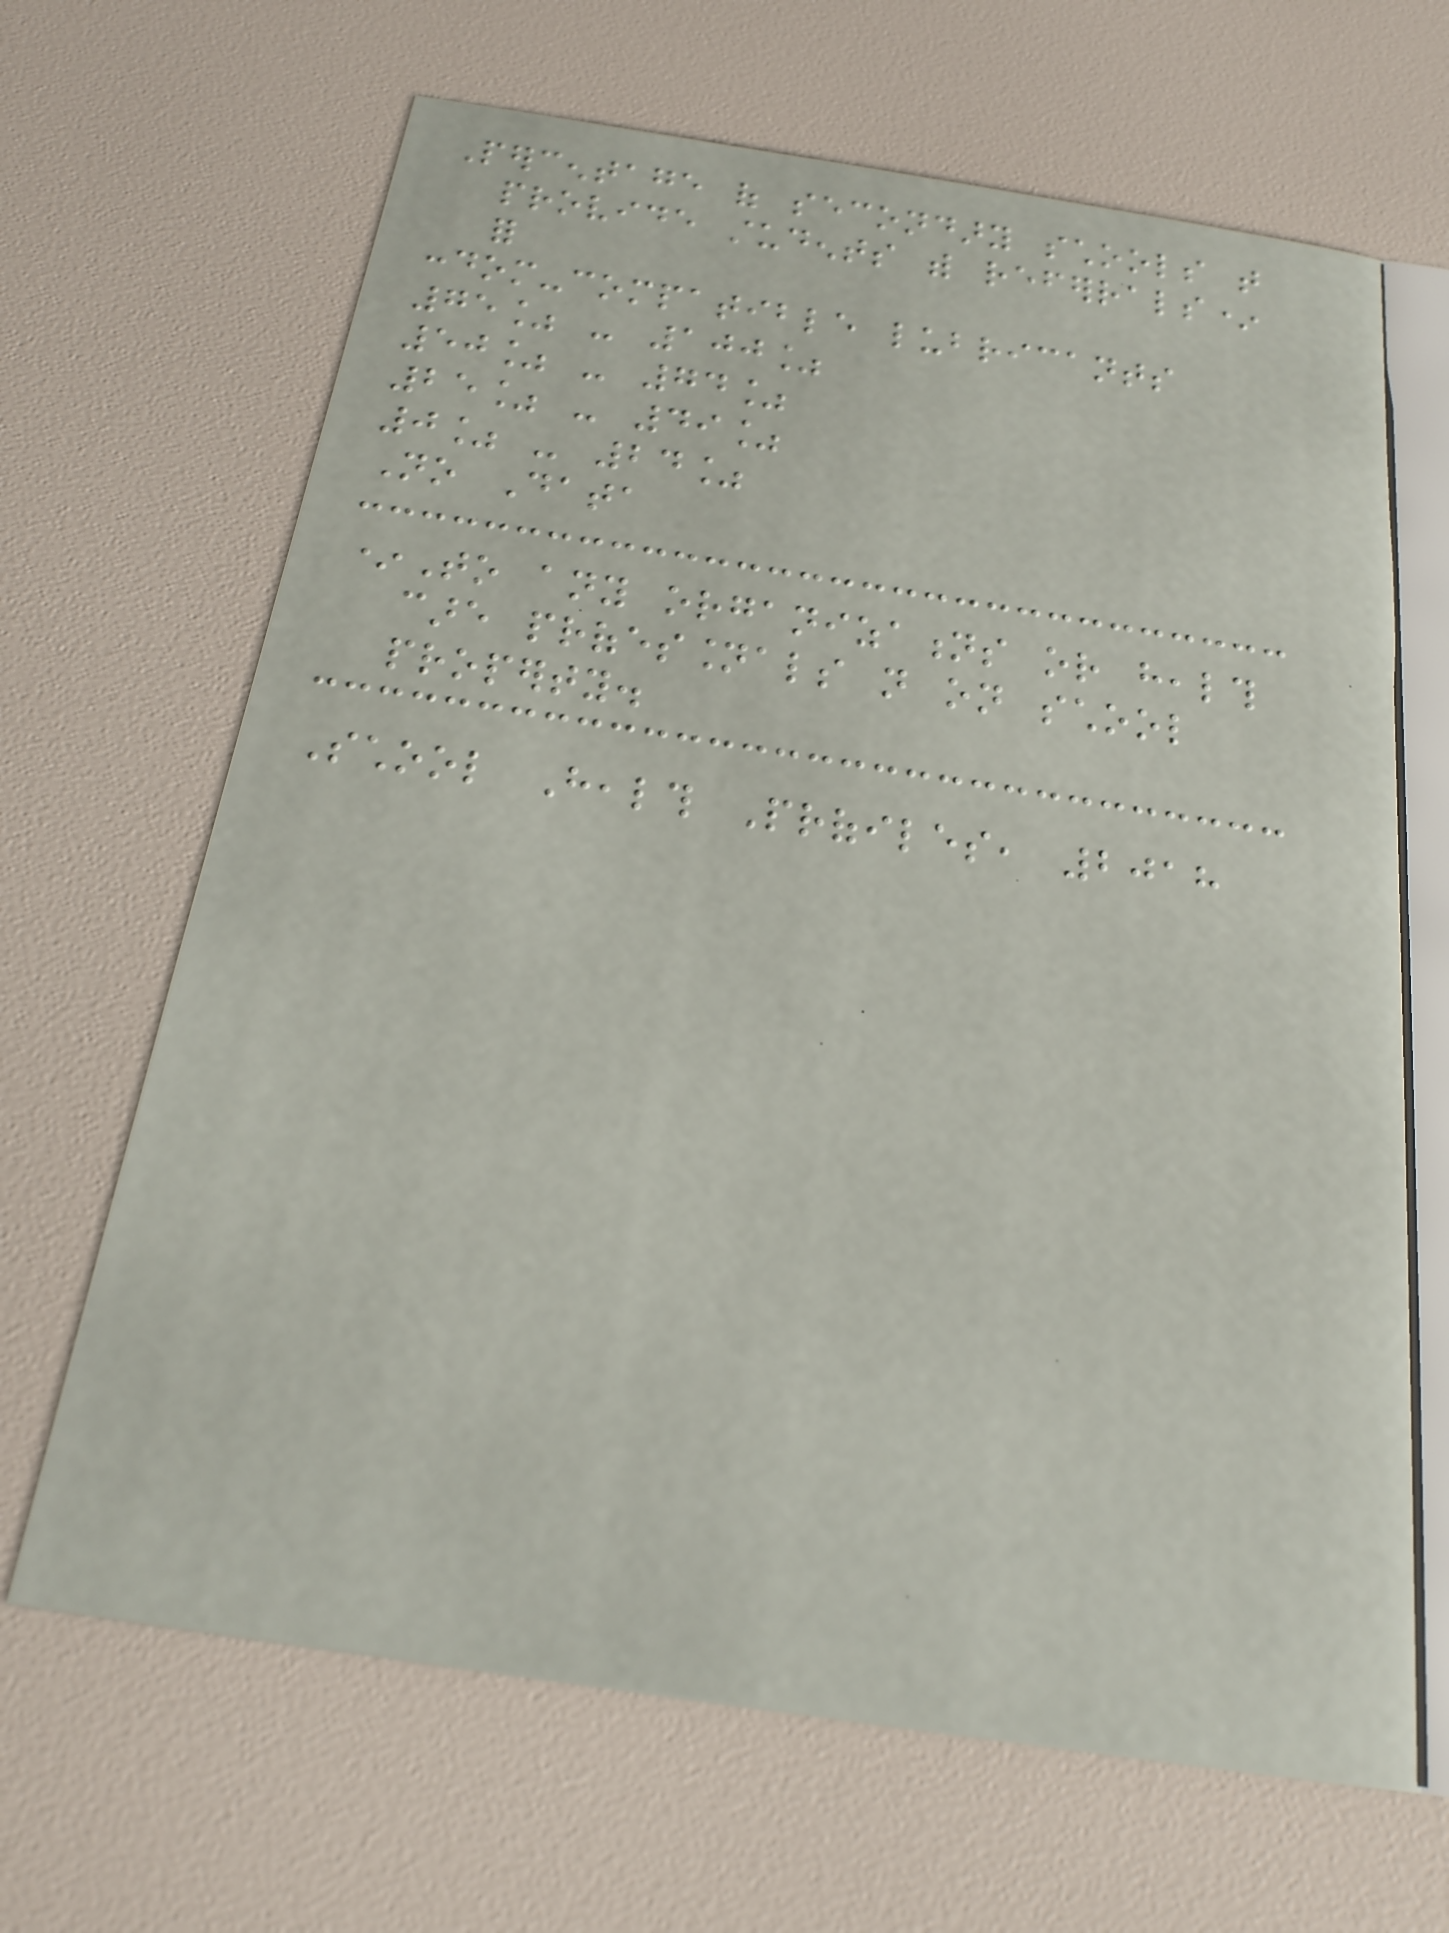Percentage of secondary schools that
provide students with referrals*
for
condom-compatible lubricants
75% - 100%
50% - 74%
25% - 49%
0% - 24%
No Data
*To any organizations or health
care professionals not on school
property.
School Health Profiles, 2018
